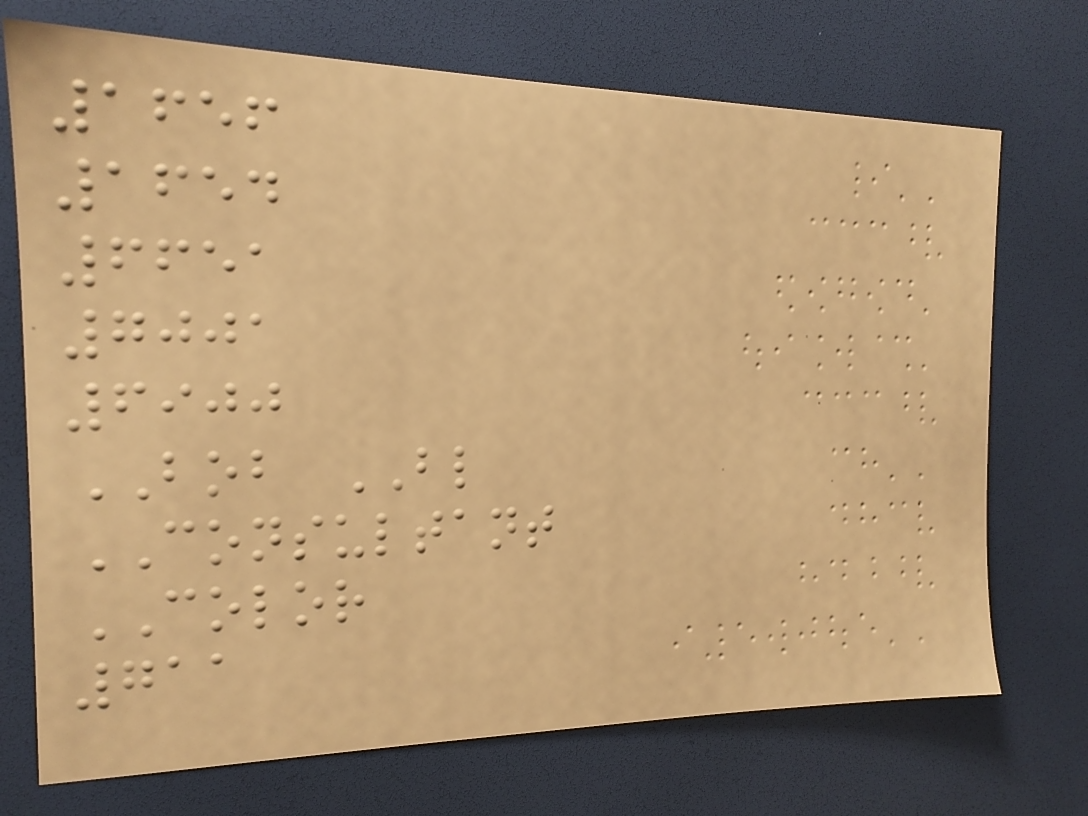1656
1654
6651
7001
6900
BOB BL
CONSULTANT
COLOR
711
